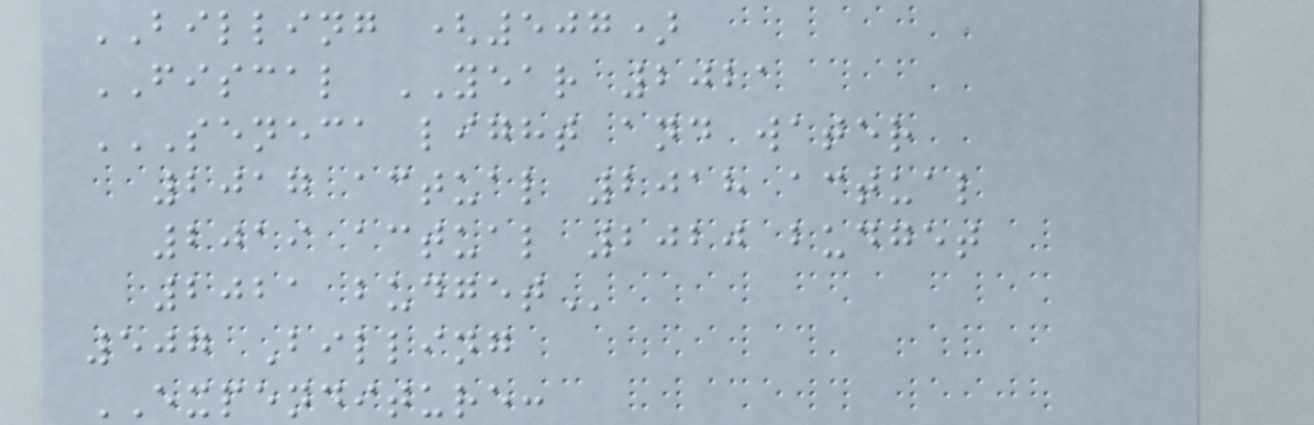BILLING (507)
FISCAL YEAR 2021
SENECA LIGHT AND WATER
2017 ACTUAL 2018 ACTUAL
2019 ACTUAL 2020 BUDGET
2021 BUDGET
507 Billing
EXPENDITURE:
